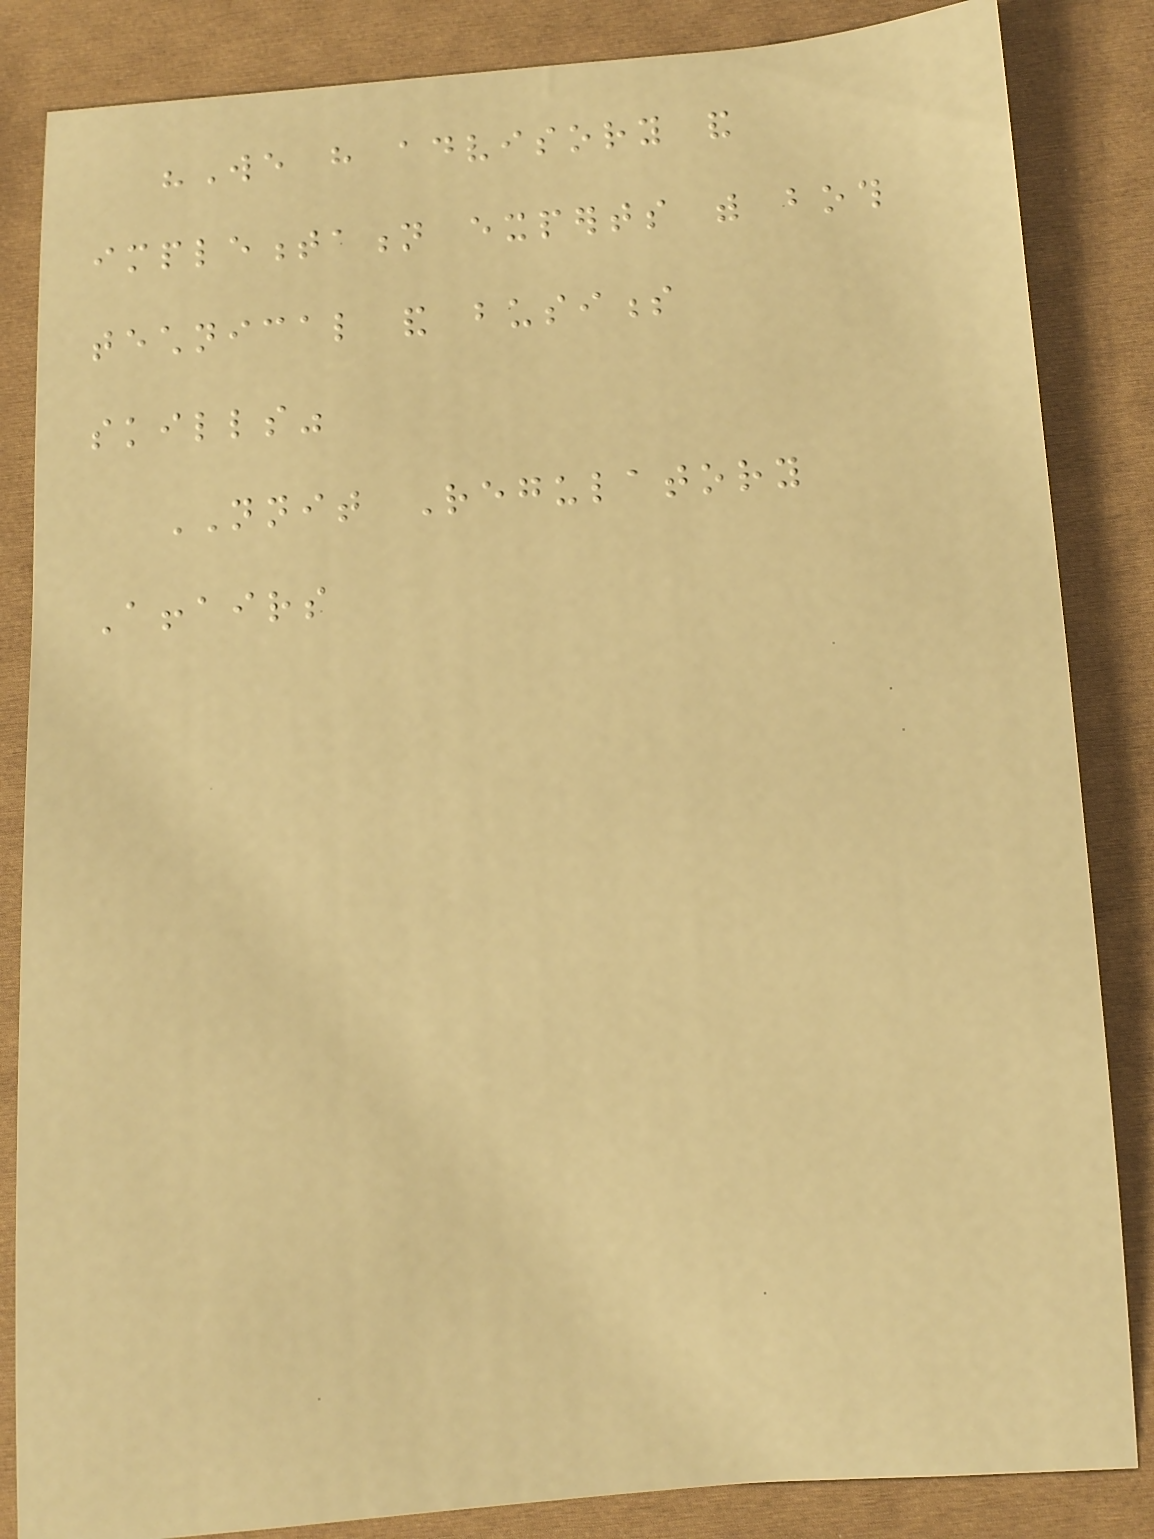"We have advisory and
implementation experts with both
technical and business
skills"
NNIT Regulatory
Affairs
